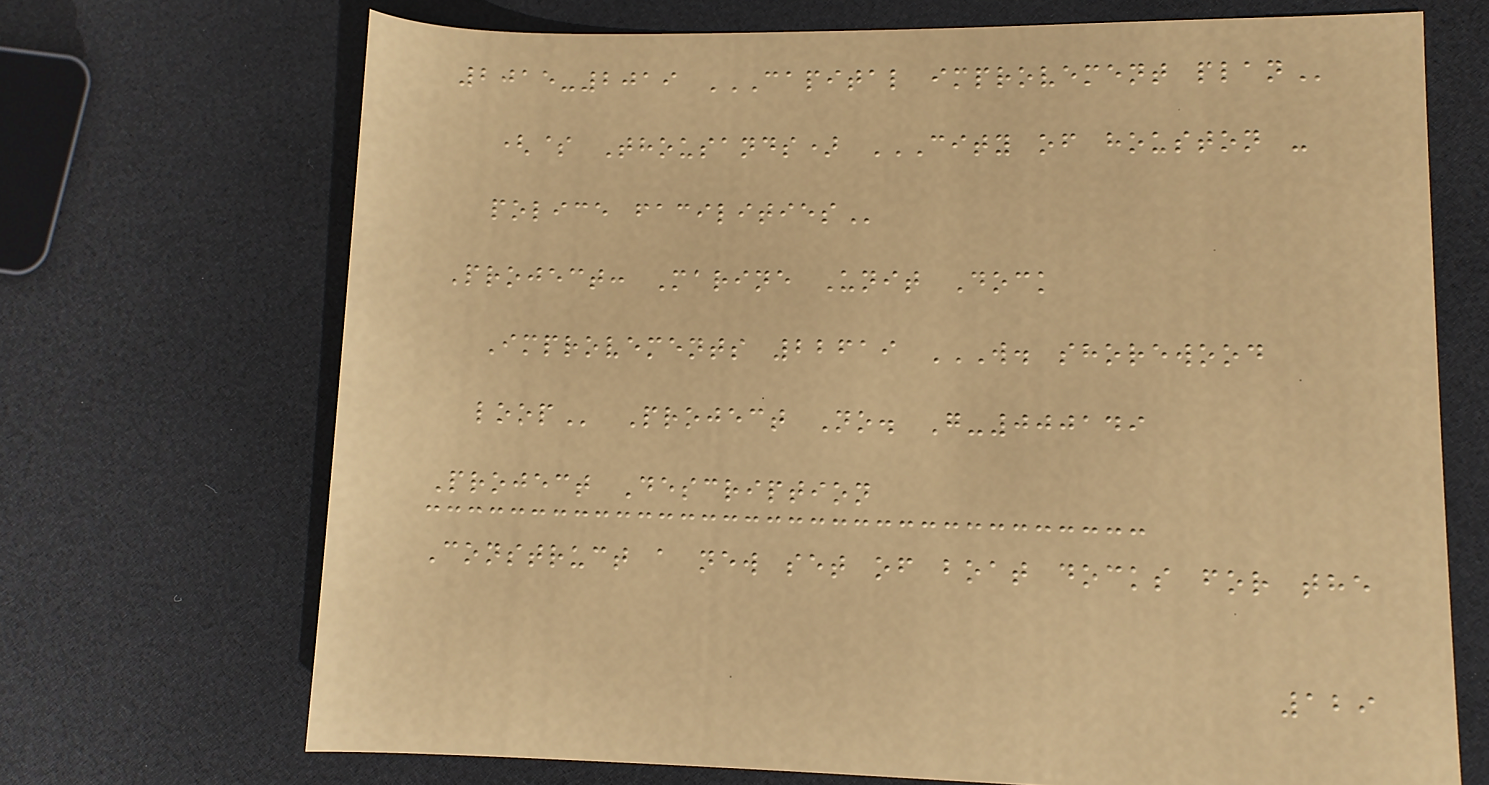2015-2019 CAPITAL IMPROVEMENT PLAN
($ Thousands) CITY OF HOUSTON -
POLICE FACILITIES
Project: Marine Unit Dock
Improvements 22619 W. SHOREWOOD
LOOP Project No. G-000149
Project Description
Construct a new set of boat docks for the
129
